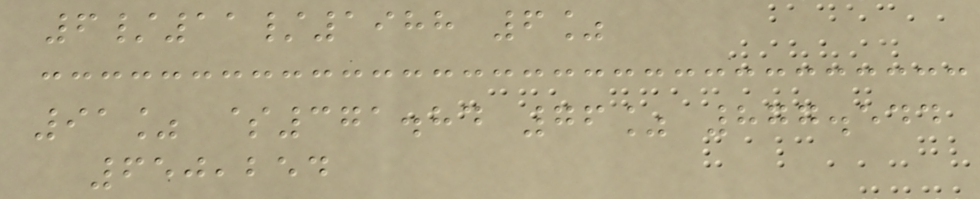6/11/1988 6%
91% $371.84 76% 877.544
650,254
